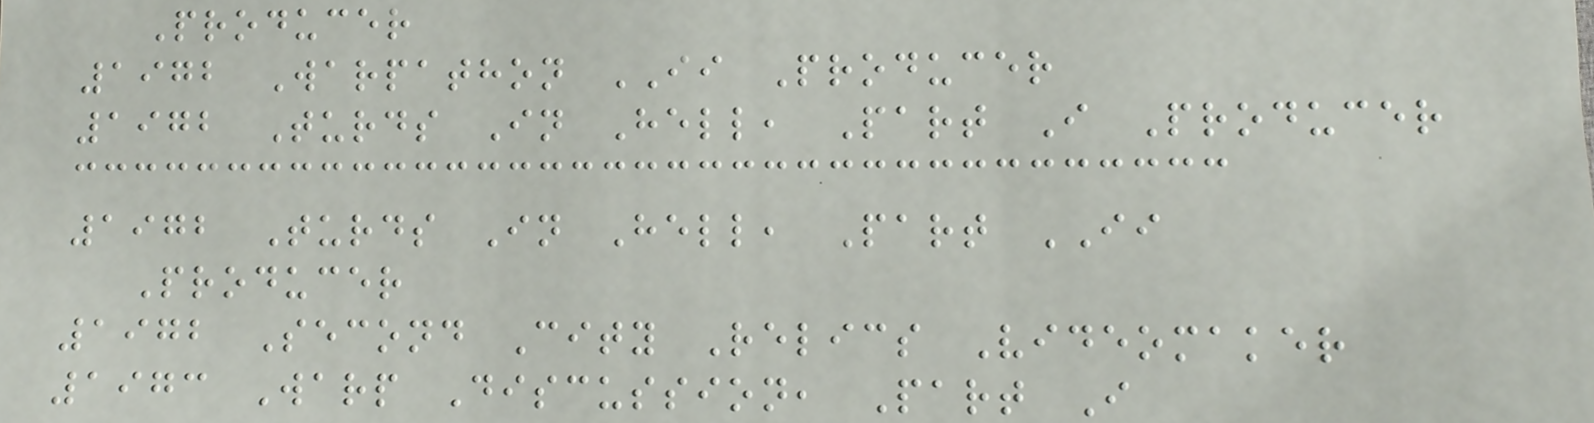Producer
1972 Warpathon II Producer
1972 Turds In Hell, Part I Producer
1972 Turds In Hell, Part II
Producer
1972 Second City Relics Videomaker
1973 Warp Discussion, Part I
